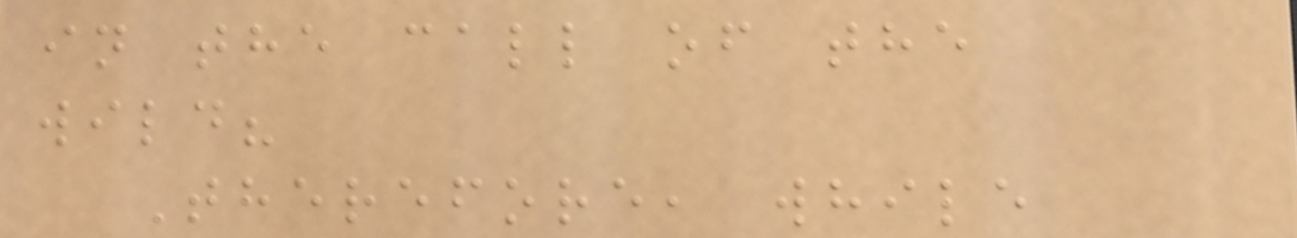in the call of the
wild?
Therefore, while
